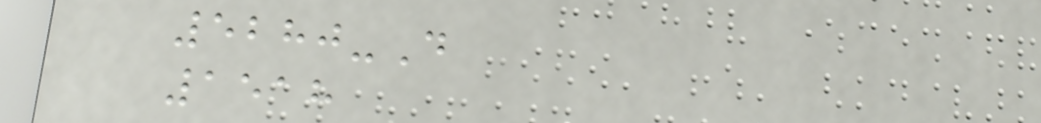5280-D
1518
